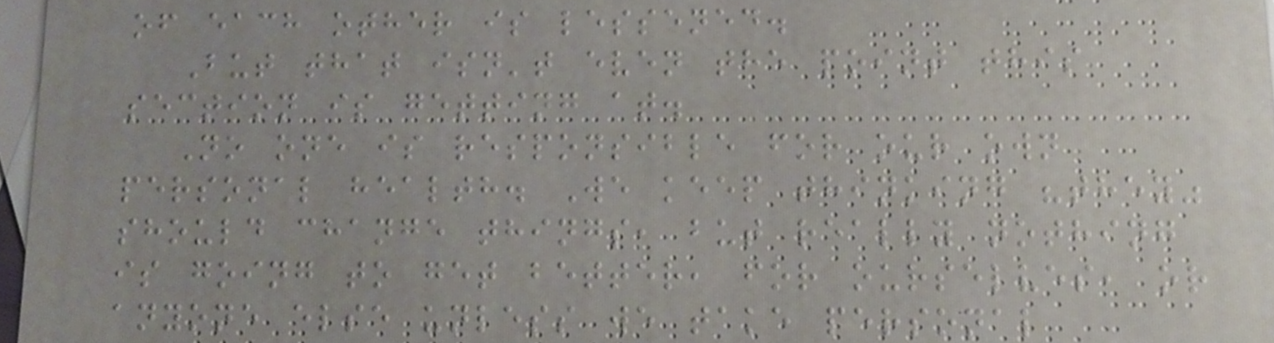of each other is lessened.
But that isn't even the point this
section is getting at.
No one is responsible for our own
personal health. We keep thinking "they"
should change things, but really nothing
is going to get better, for ourselves, or
anyone else unless we take personal
